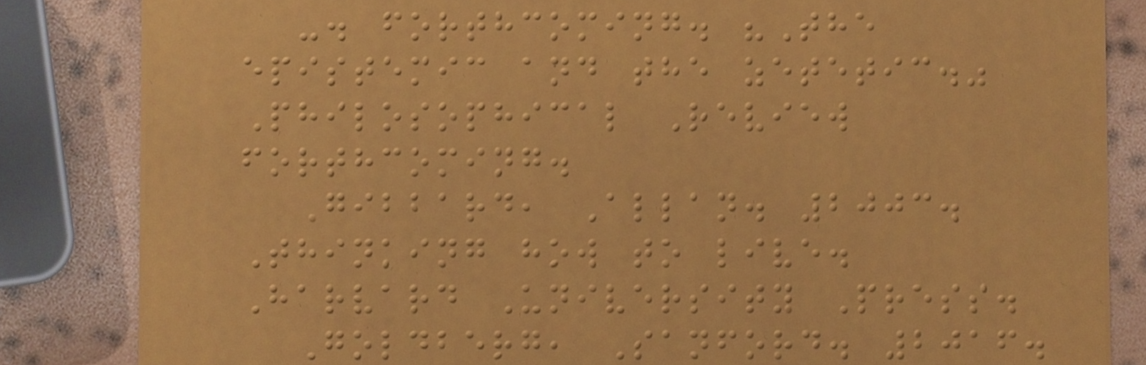-. forthcoming. "The
epistemic and the zetetic."
Philosophical Review
forthcoming.
Gibbard, Allan. 2003.
Thinking how to live.
Harvard University Press.
Goldberg, Sanford. 2016.
